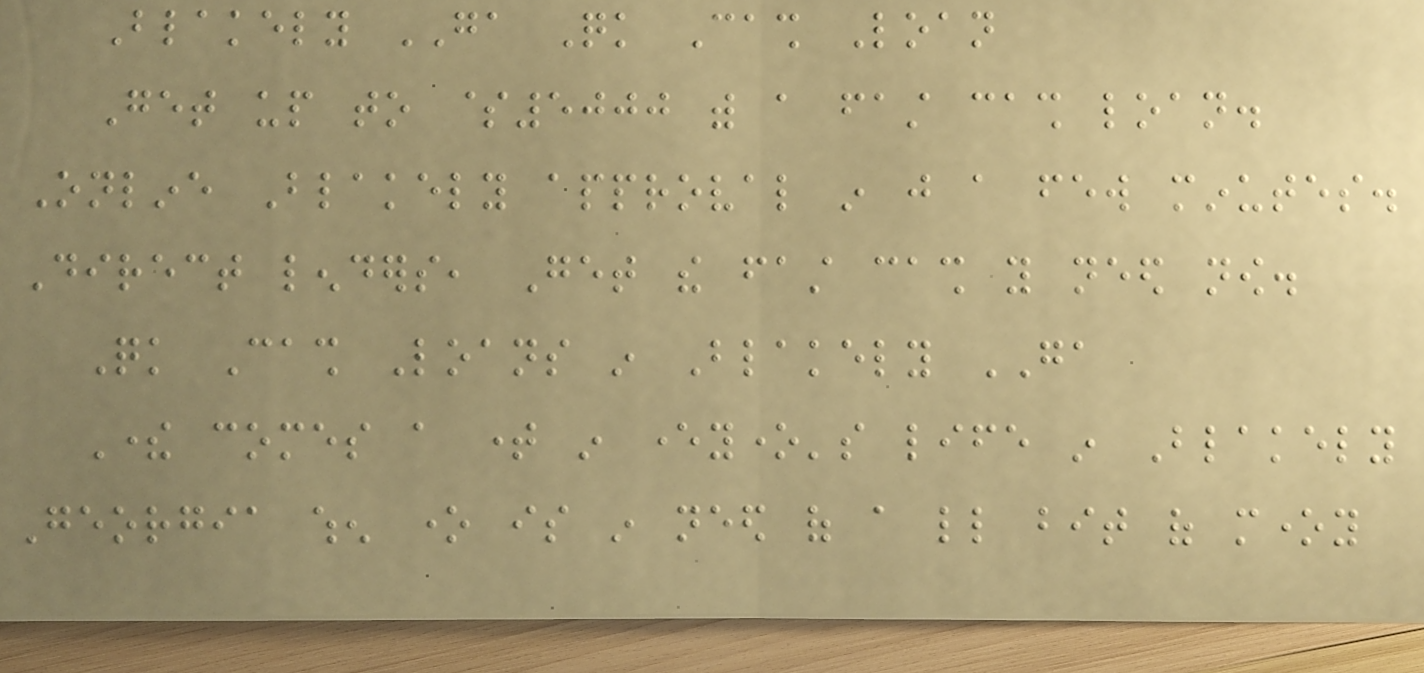Blakely GA Quick Cash Loan
Get up to $5000 with a fast cash loan.
Online Blakely approval in just a few minutes.
Direct lenders, Get the fast cash you need now.
Quick Cash Loans in Blakely GA
There comes a time in everyone's life in Blakely
Georgia when one is in need of a little bit of money
